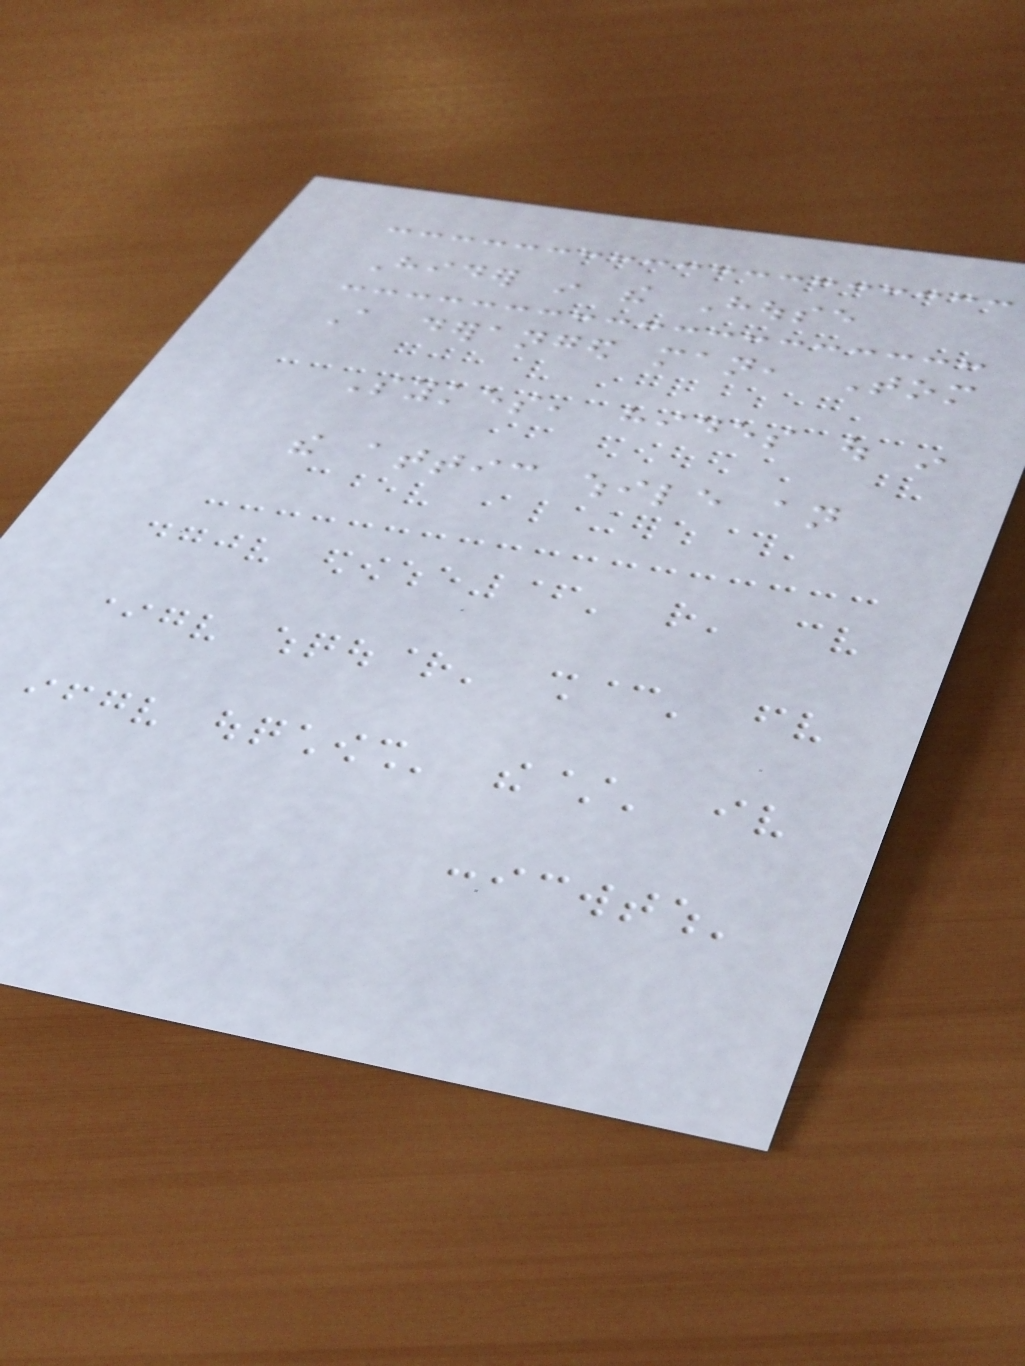Hider in the House
A deranged man, Tom
Sykes, hides out in
the attic while an
